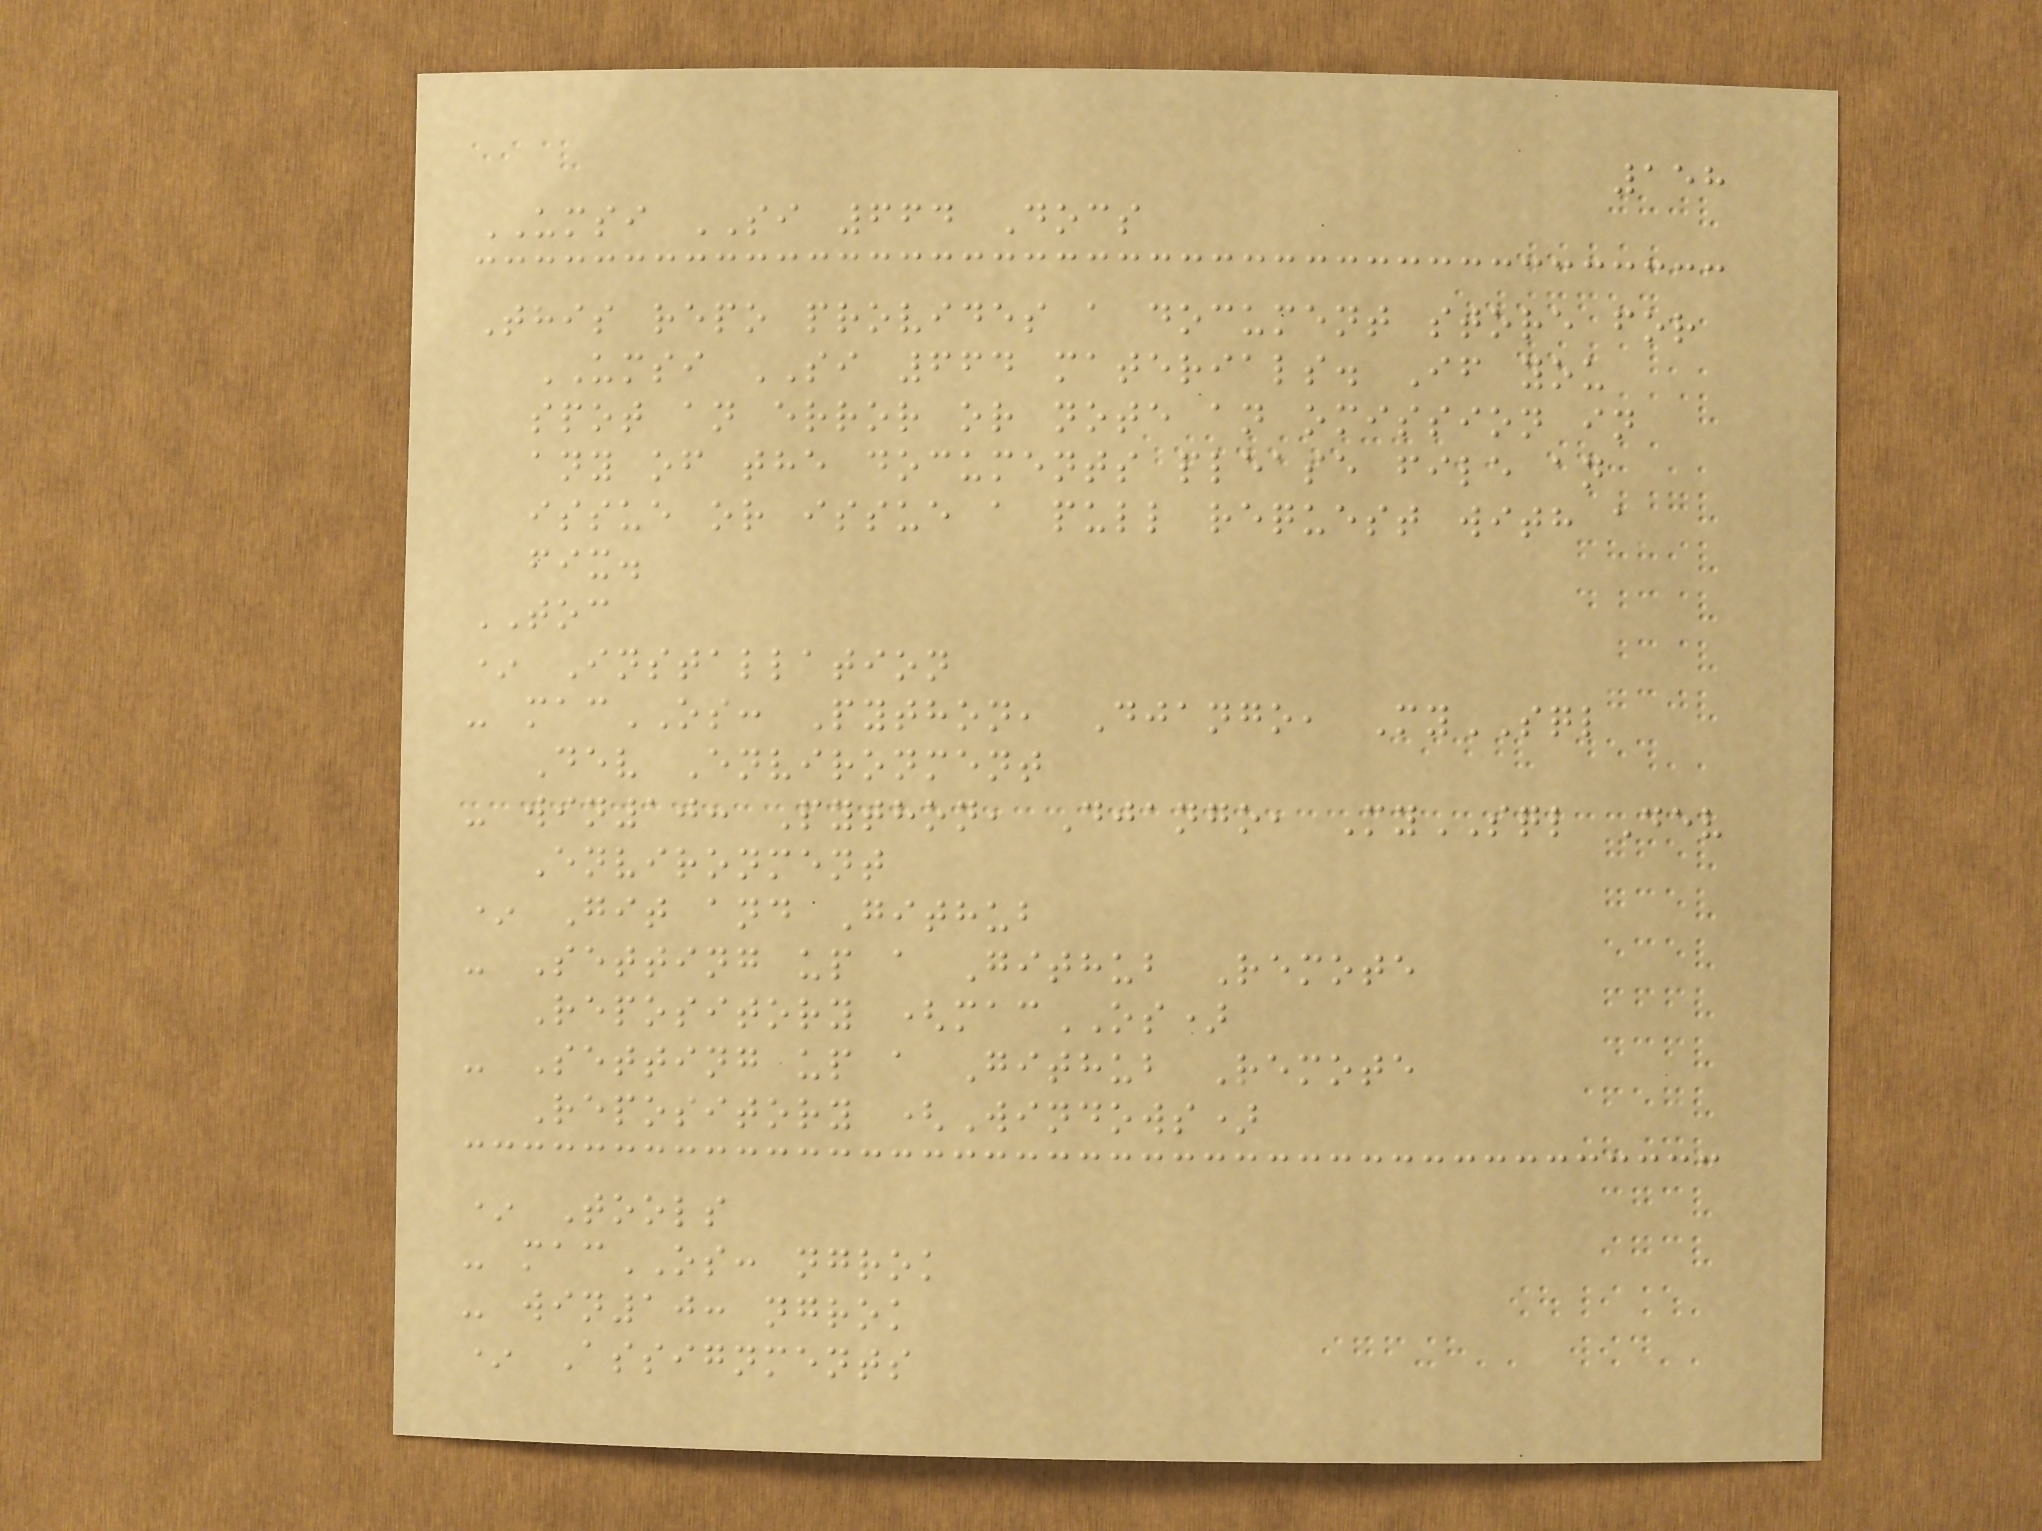158
UMSI SI 664 Docs
This repo provides a document store for
UMSI SI 664 materials. If you
spot an error or note an omission in
any of the documents please file an
issue or issue a pull request with a
fix.
TOC
* Installation
- macOS: Python, Django, MySQL
Dev Environment
- win10: Python, Django, MySQL Dev
Environment
* Git and Github
- Setting up a Github Remote
Repository (macOS)
- Setting up a Github Remote
Repository (Windows)
* Tools
- macOS: ngrok
- win10: ngrok
* Assignments
